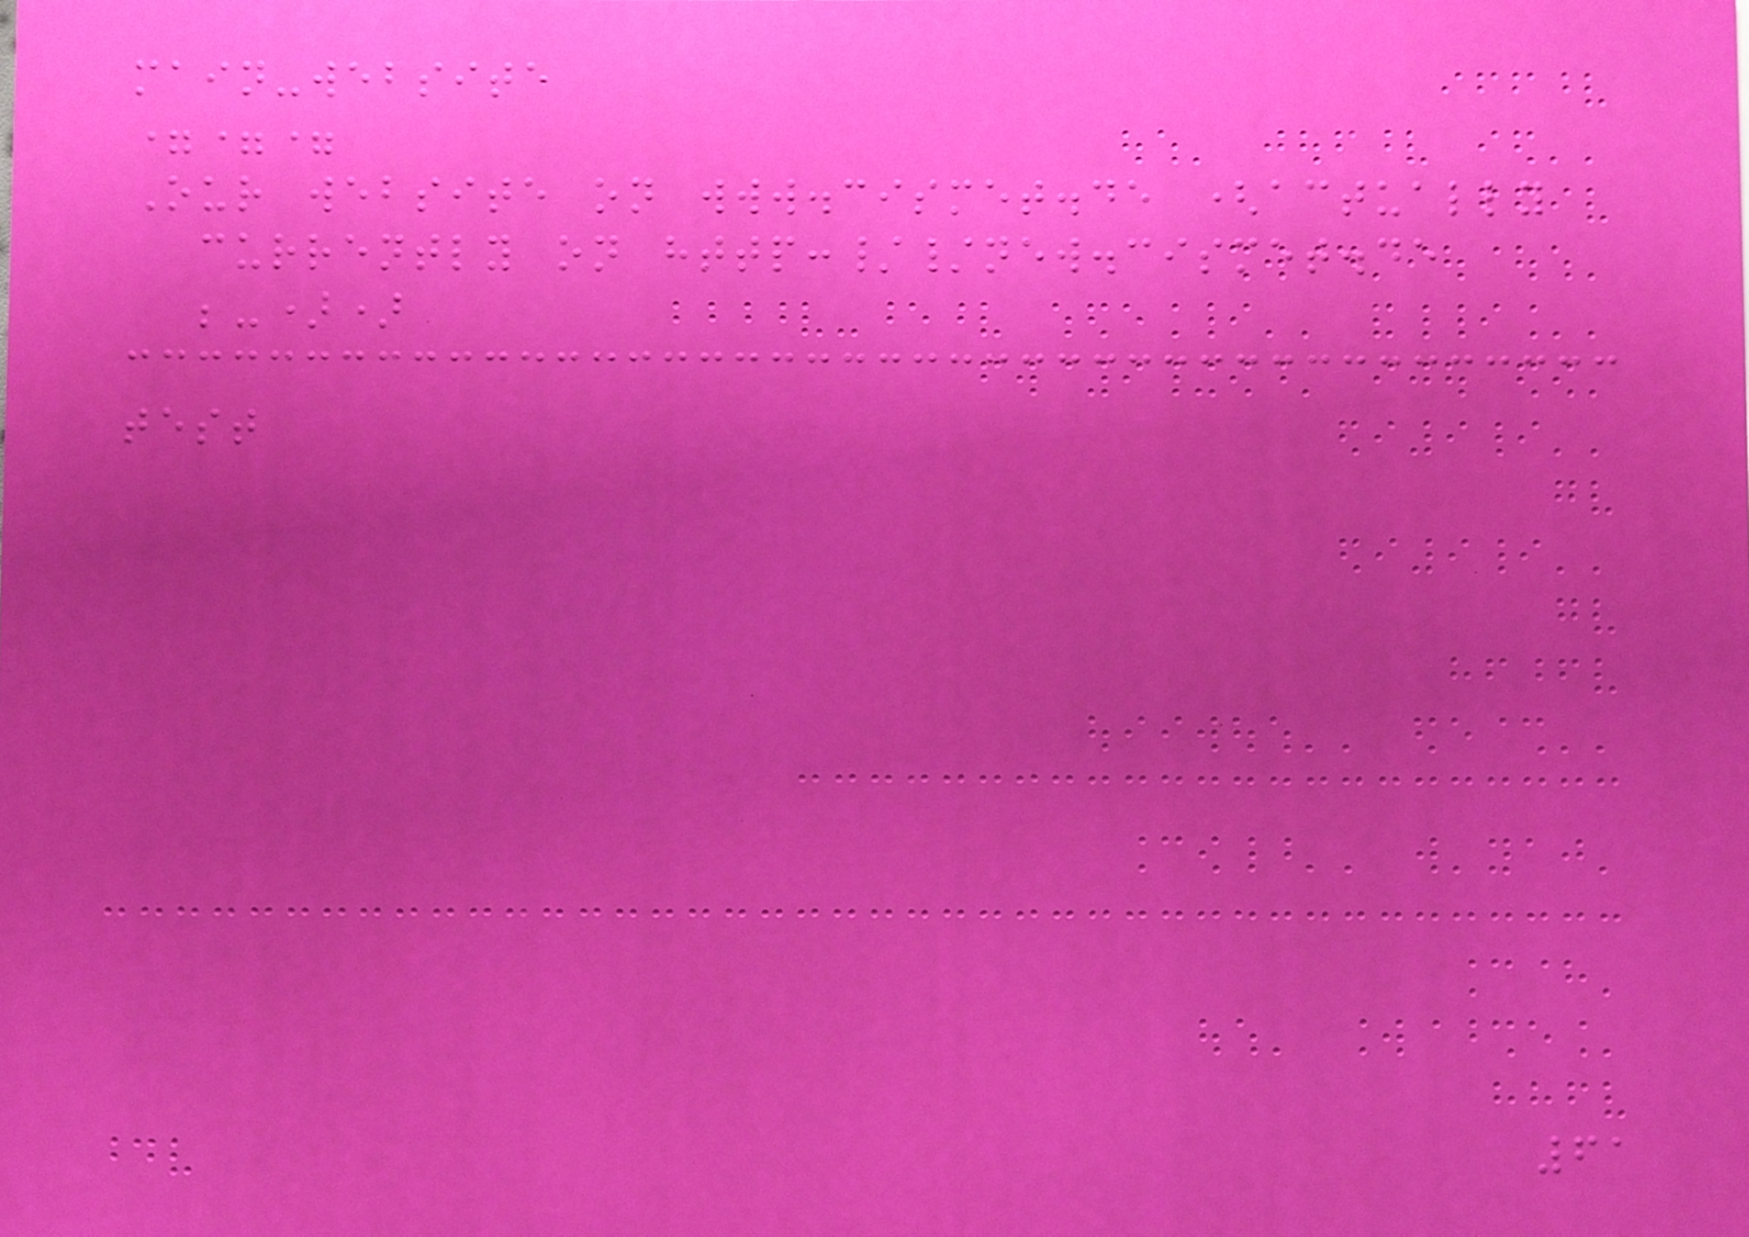main-website
===
Our website on www.cismet.de (actually
currently on http://new.cismet.de
;-))
test
61
